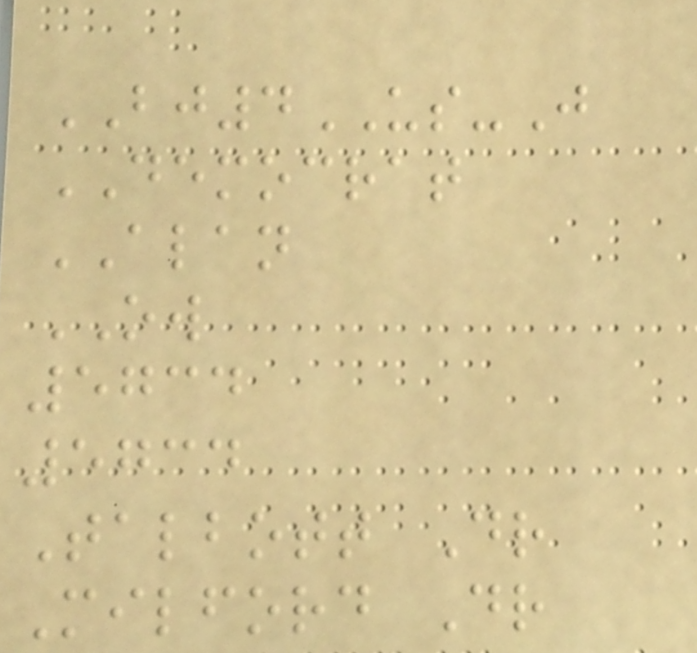BJ4US-J
DEMOCRAT
ALAN
OW
5734
5734
Talbott Dr
Milford Dr
